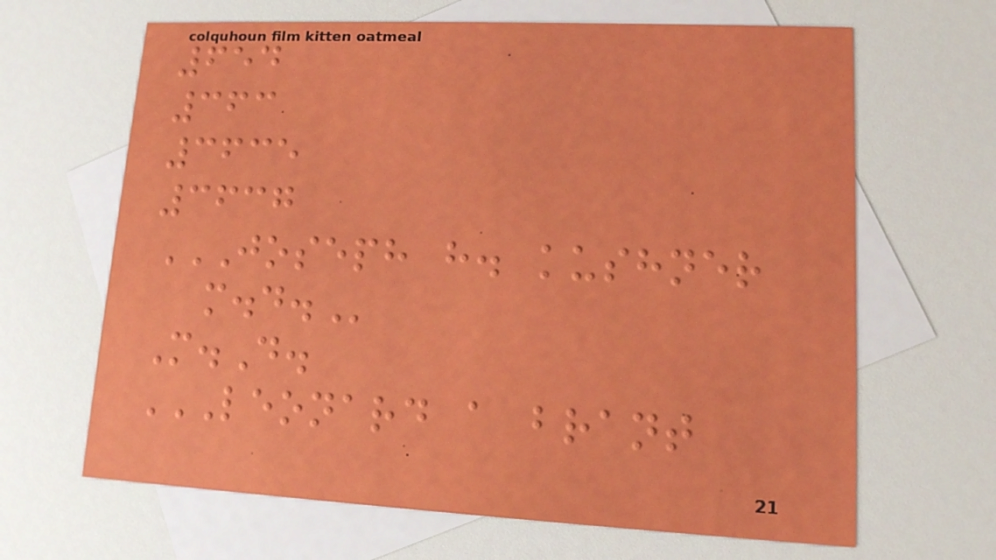654
363
3635
3637
JOSEPH H. KUSHNER
M.D.
M.D.
LEONARD A BRANT
